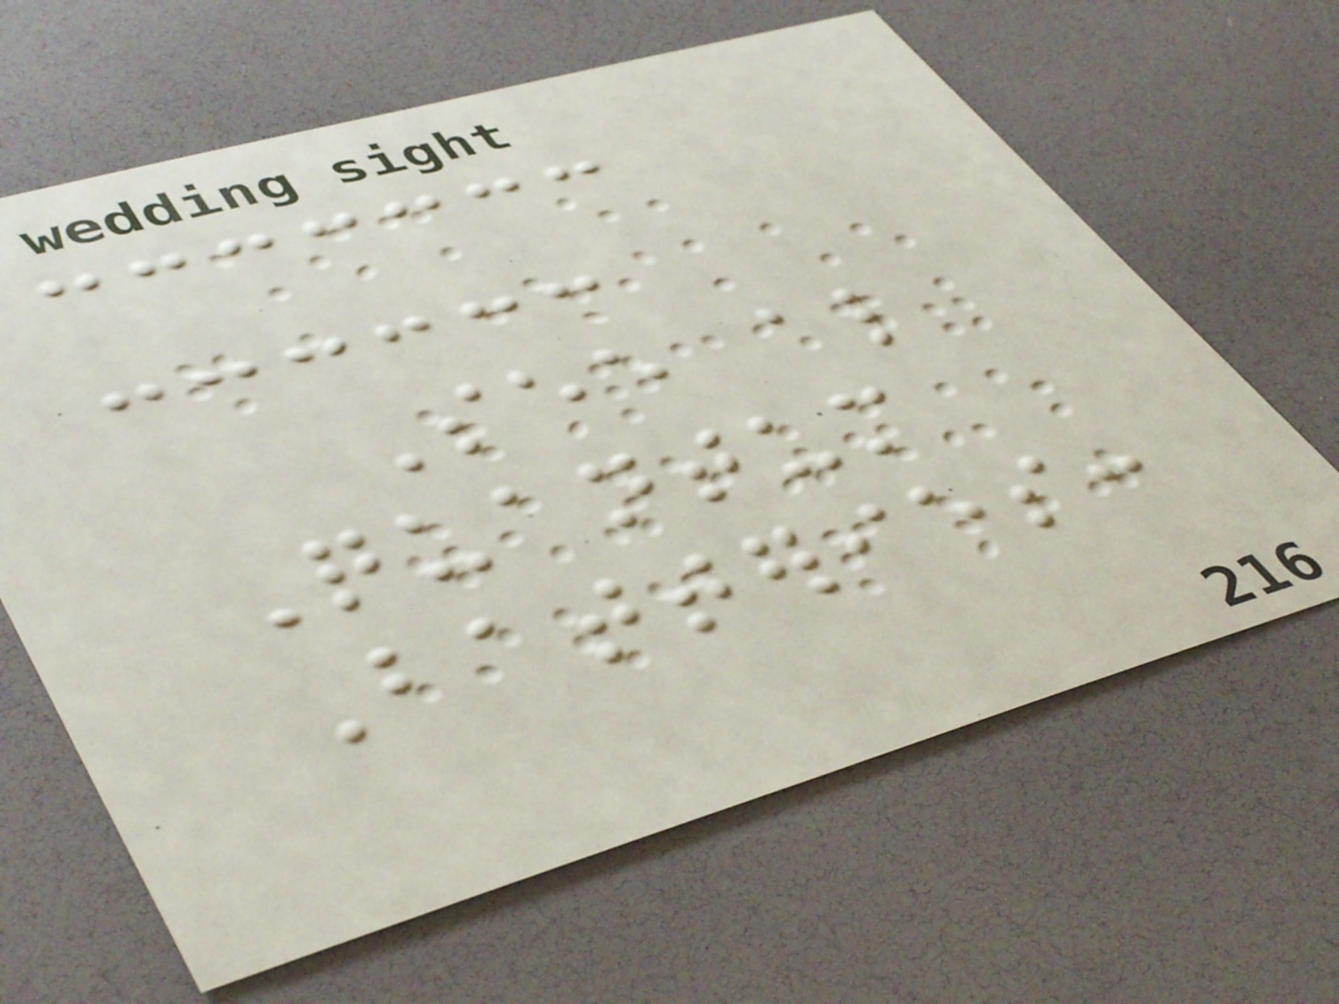See also
Quantum
Batteries:
